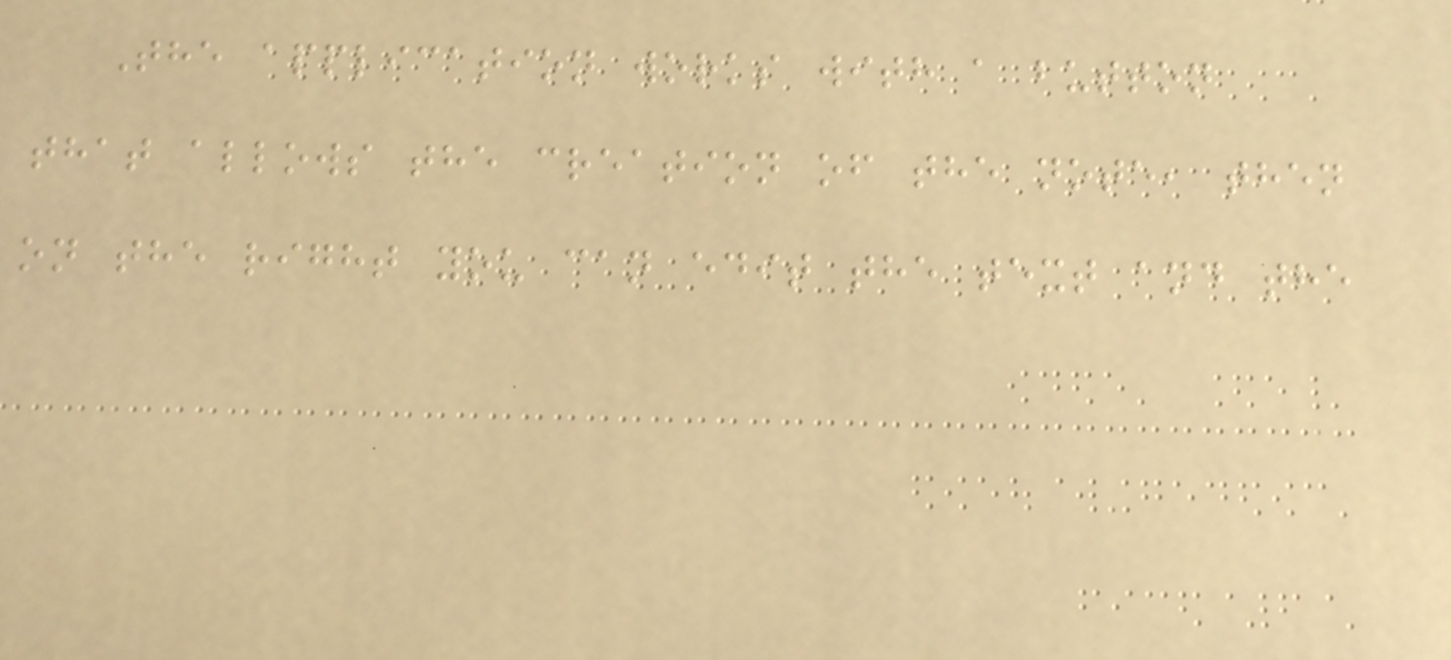The application works with a button
that allows the creation of the note, then
on the right you can edit the text and the
